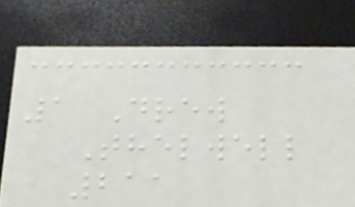1 Drew
Thelwell
211
